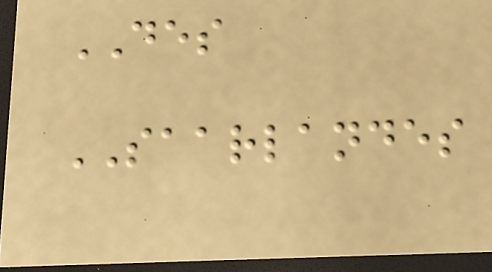DES
SAARLANDES
